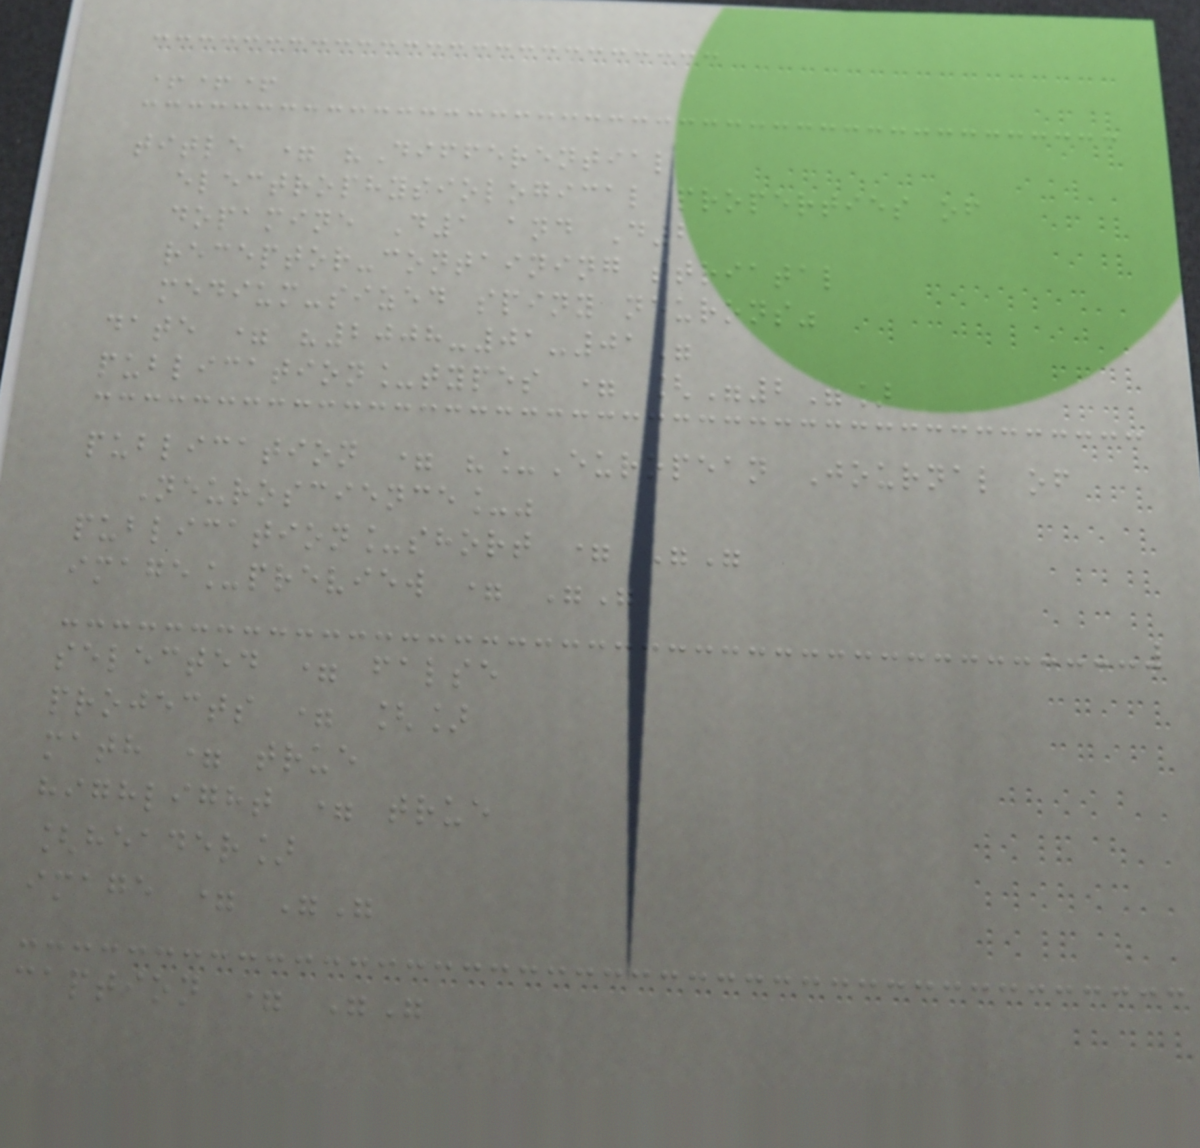+++
title = "Differential
electrophysiological properties of
dopamine D1 and D2
receptor-containing striatal
medium-sized spiny neurons"
date = "2008-01-01"
publication_types = ["2"]
publication = "_European Journal of
Neuroscience_"
publication_short = ""
image_preview = ""
selected = false
projects = []
math = true
highlight = true
[header]
image = ""
caption = ""
